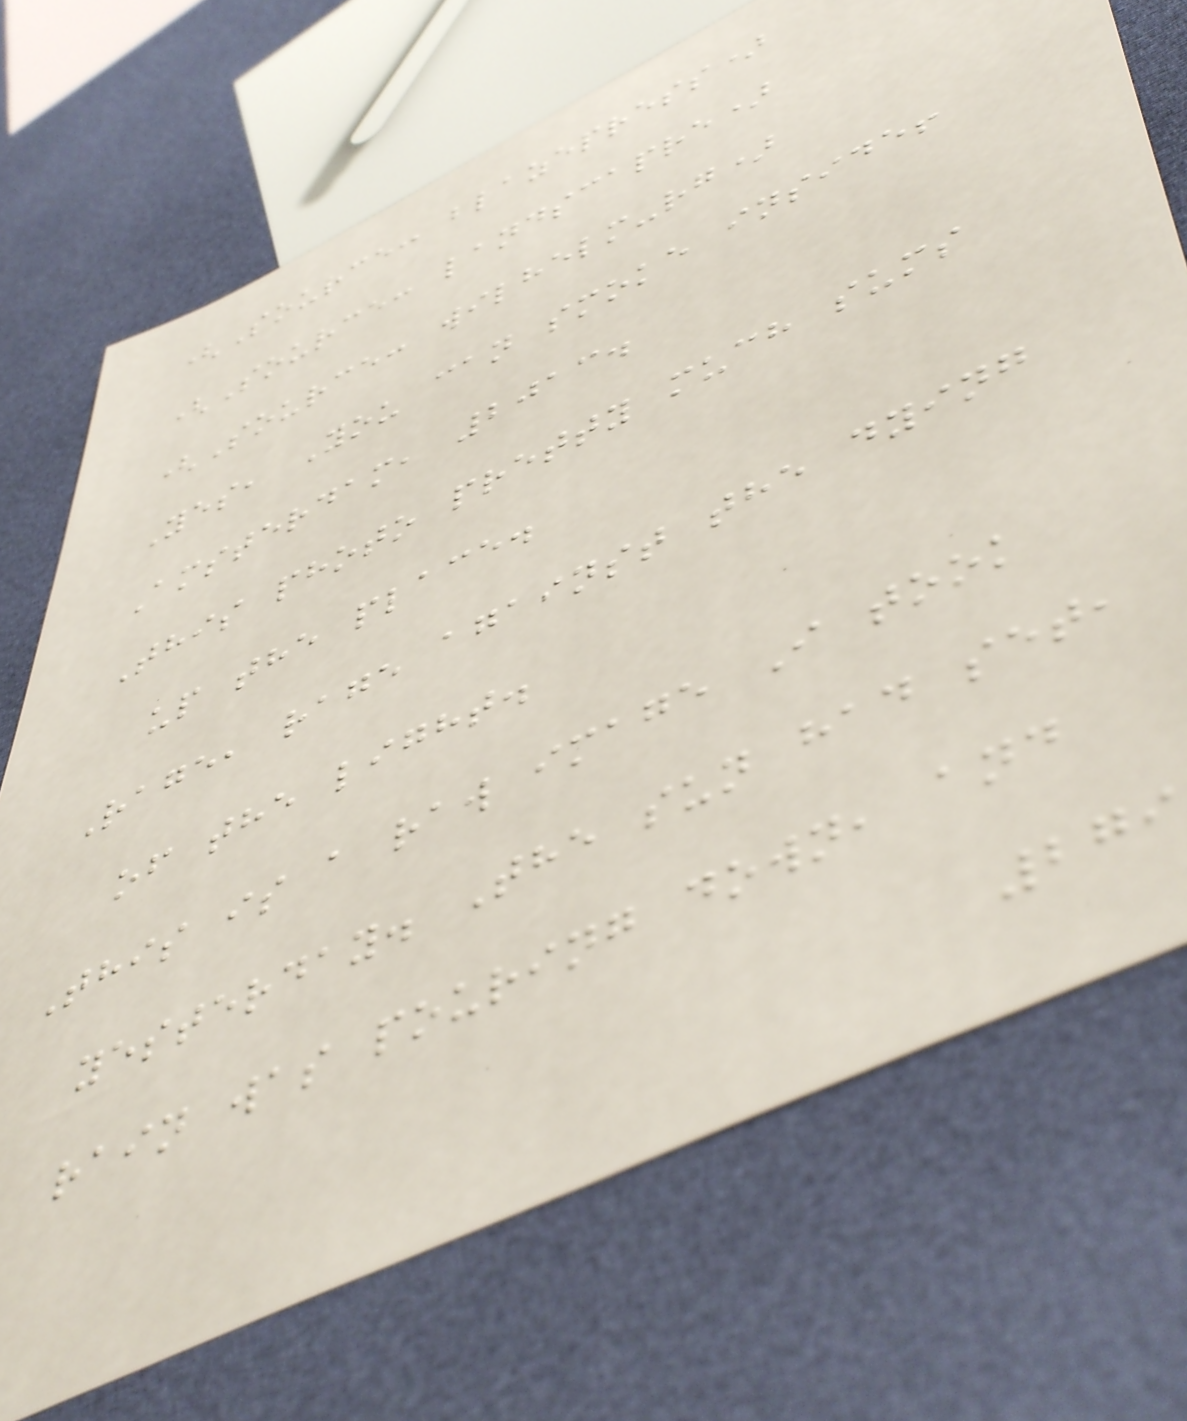(Source: blazepress)
(Source: landscapre)
(Source: wilhelm-rg)
Yes, You can smoke inside!
Amsterdam, 2013.
This photo pretty much sums
up the place.
Rage, rage against the dying
of the light.
This is a raw image I took
yesterday. The sun had set,
rain was pouring down, and
279
